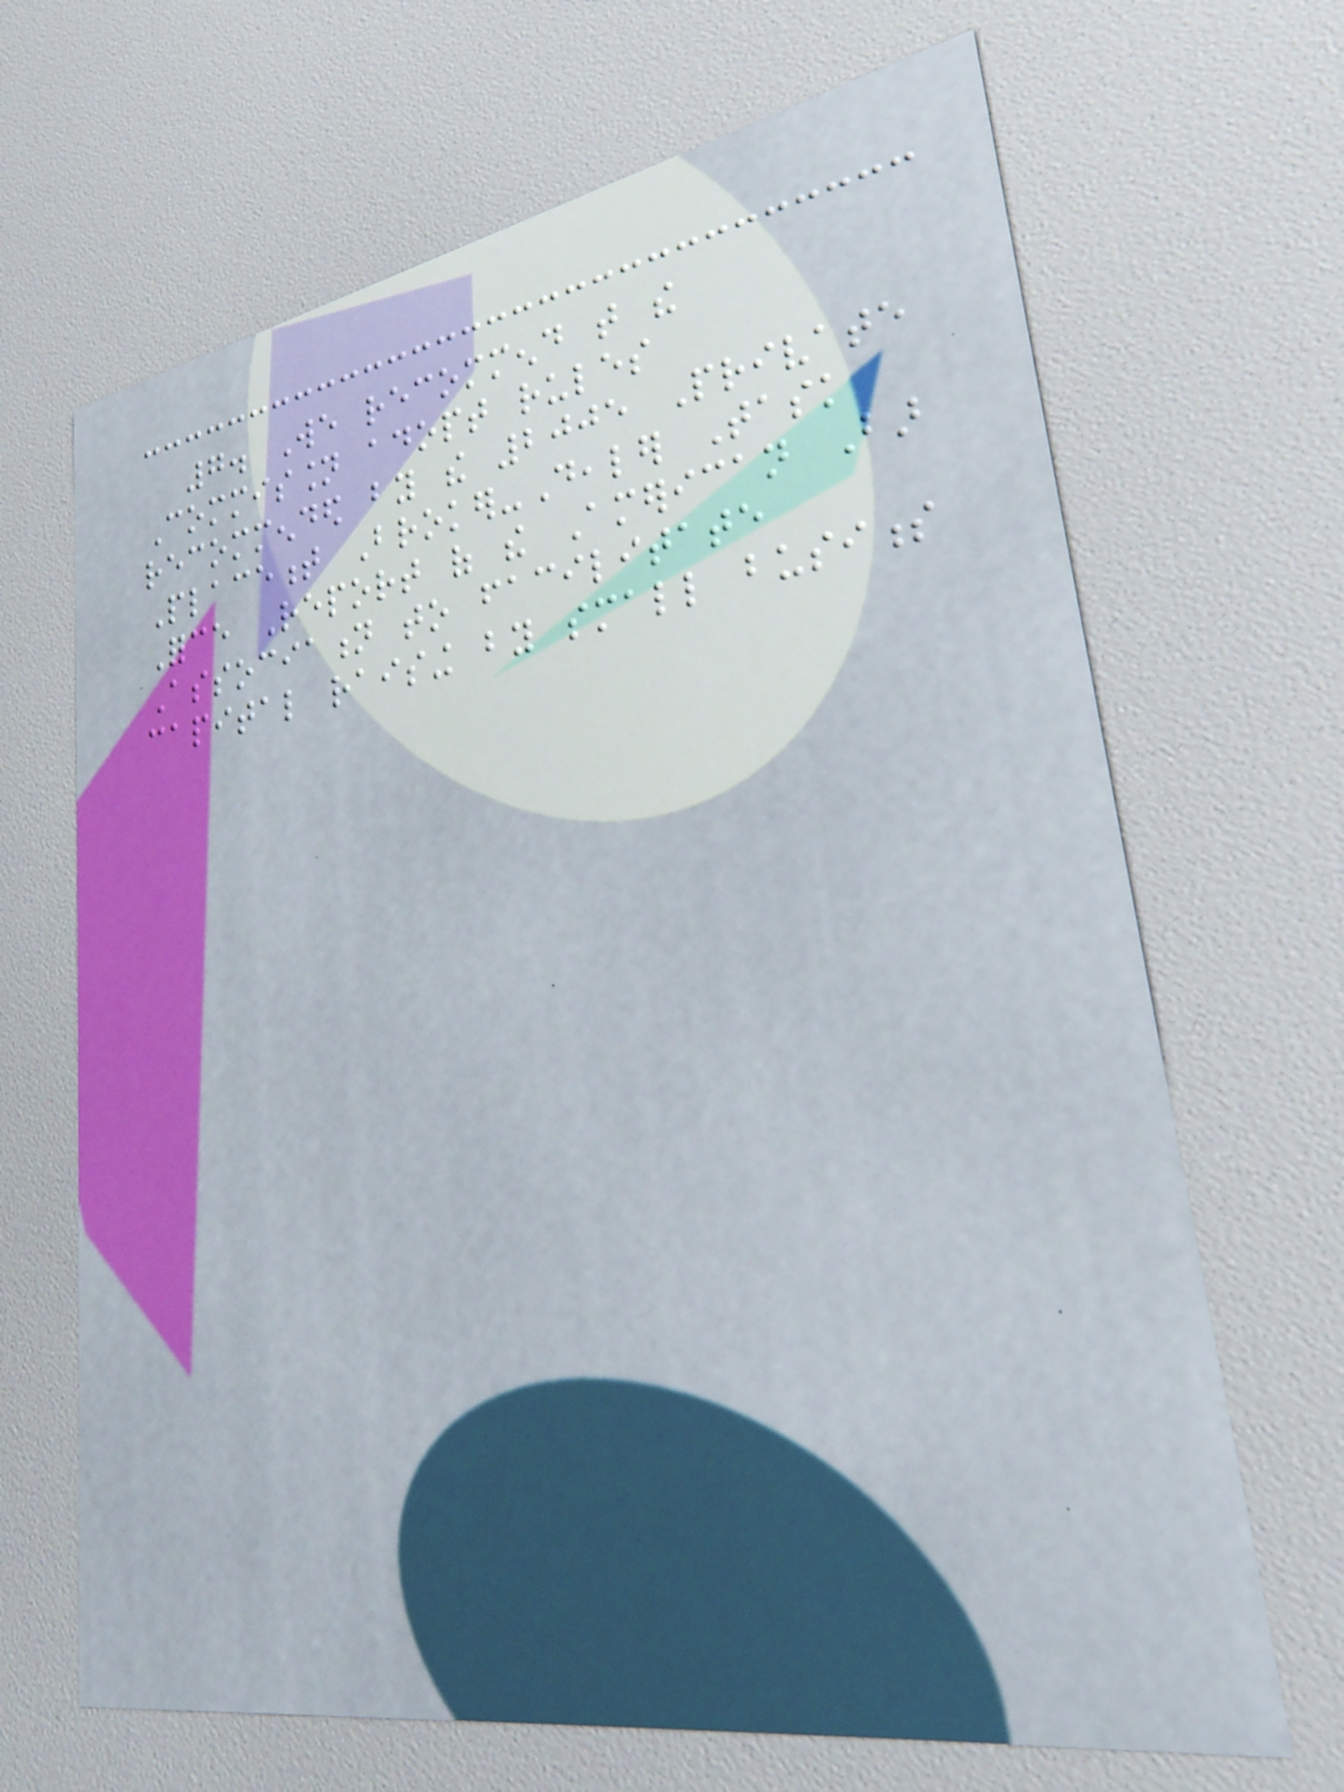7. We recommend that the
Commission adopt rules
recommended by the 2005 Private
Placement Broker-Dealer Task
Force Report of the American Bar
Association to facilitate
capital raising by small business
